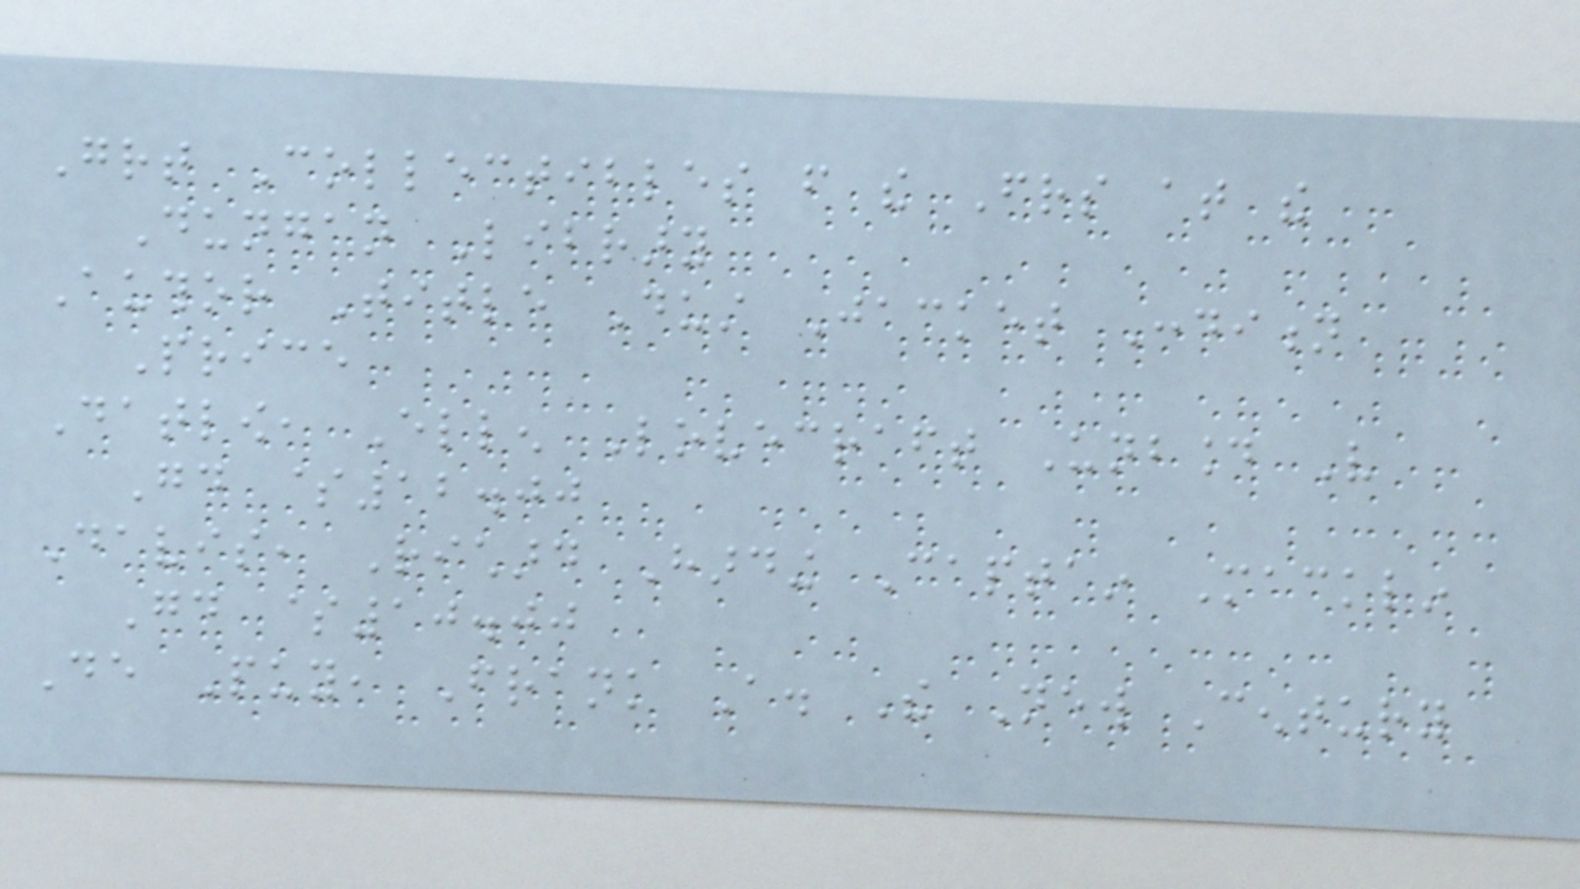Great Collectibles from the Friends at the
Dungan Library
Author Title Dust Jacket Condition
Price
Datlow, Ellen Lovecraft Unbound Very
Good $12.00
Davis, Richard Harding Captain Macklin
Good $10.00
De Puy, Frank A. The New Century
